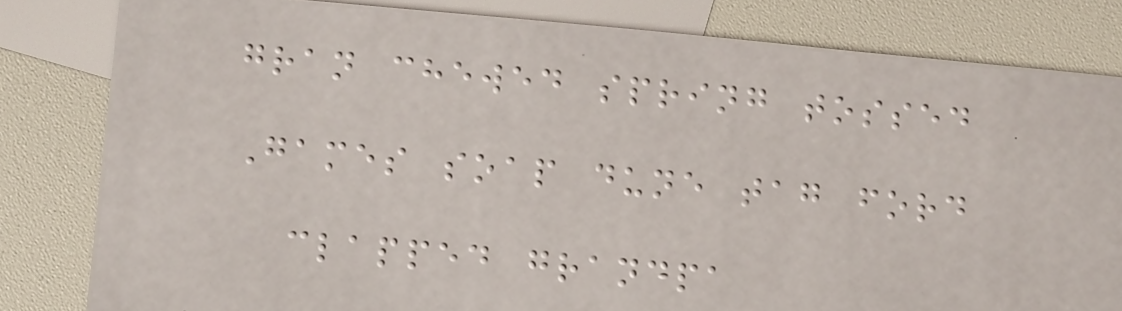gran chewed spring tossed
Games soap dune tag ford
clapped grandpa
